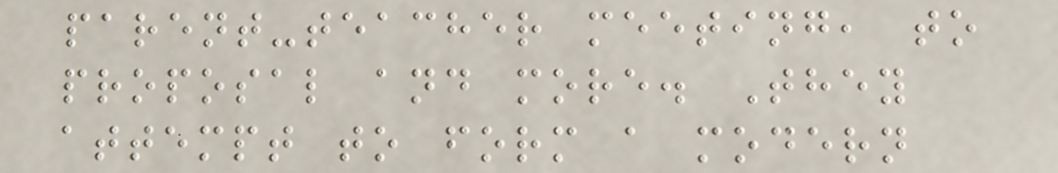parent-teacher meeting, to
proposal and more. They
attempt to form a modern
